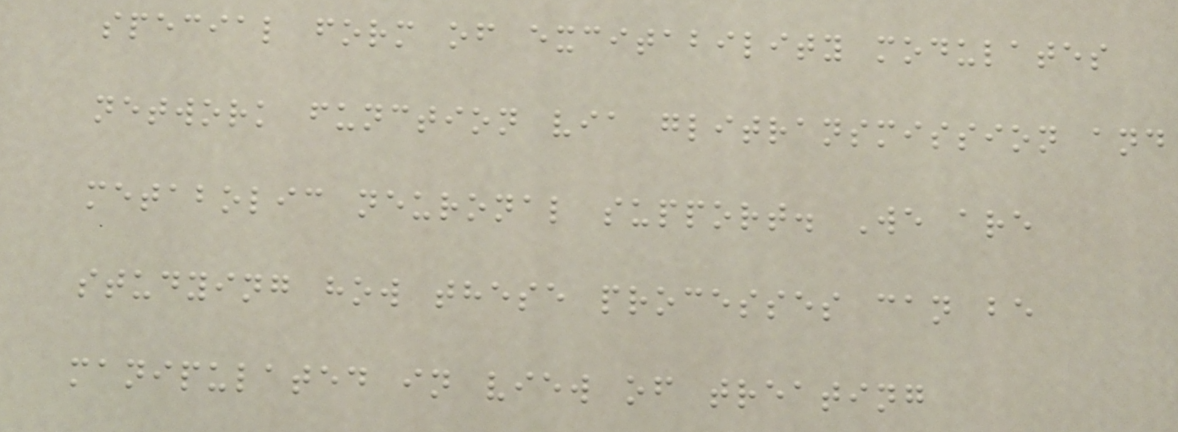special form of excitability modulates
network function via glitransmission and
metabolic neuronal support. We are
studying how these processes can be
manipulated in view of treating
